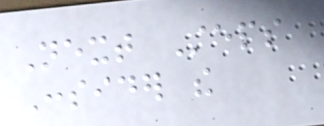Next Steps
Consider the
